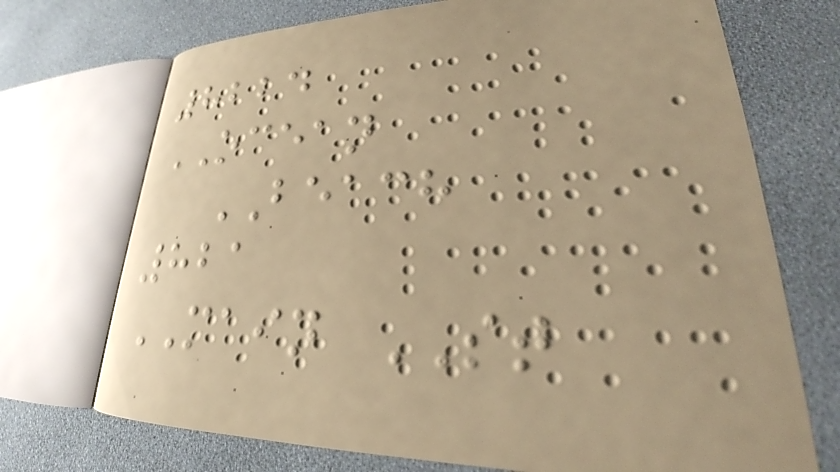8224
OCEAN
BEACH
821
MAIN ST
